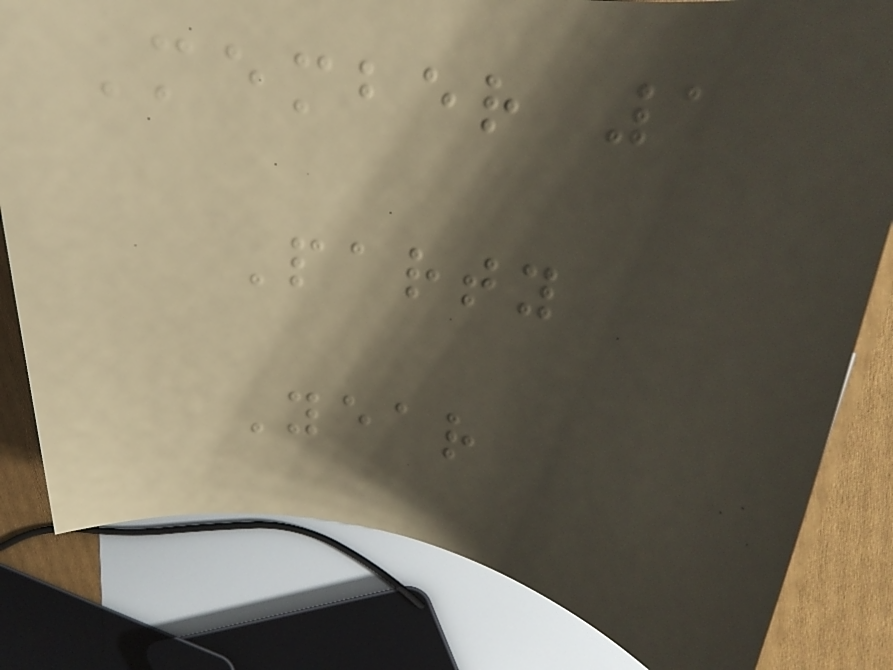Member 1
Party
Year
